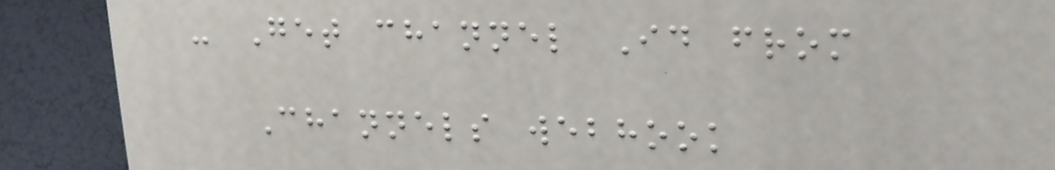- Get channel Id from
Channels webhook
